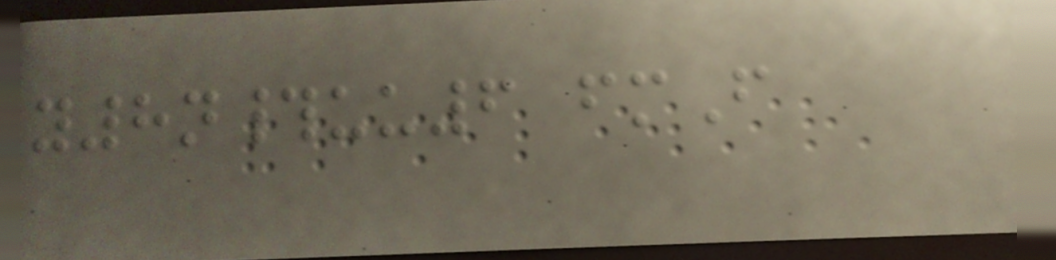y8n#uu6 fmF
